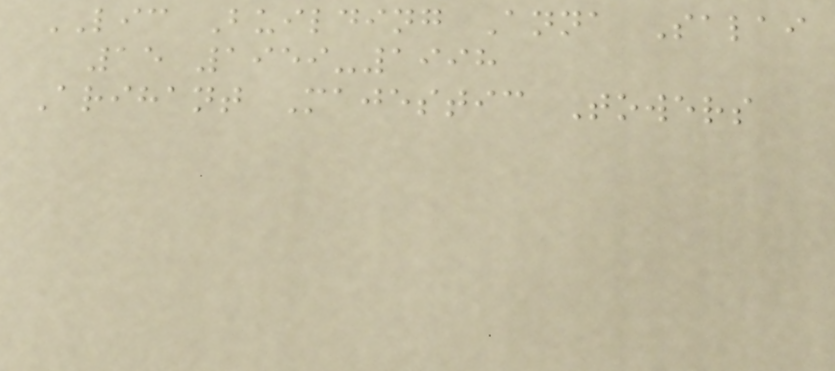LIC Building Anna Salai
15 1959-1998
Arihant Majestic Towers
